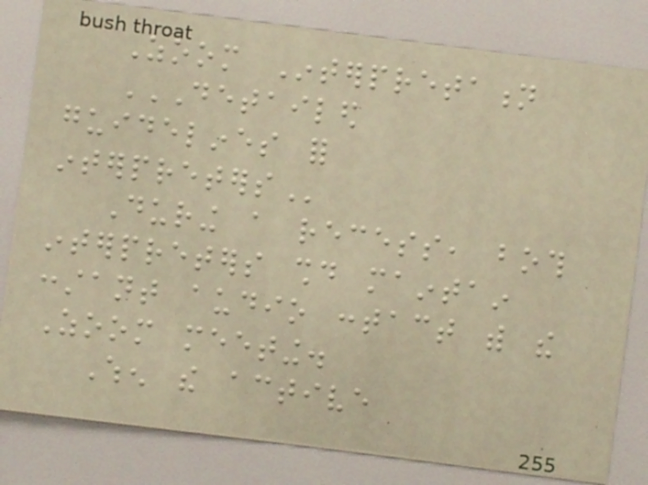Zoom Interpretation
DETAILED
GUIDELINES FOR
INTERPRETERS
During a recess, both
interpreters should maintain
constant audio contact with the
Zoom meeting.
When the active
